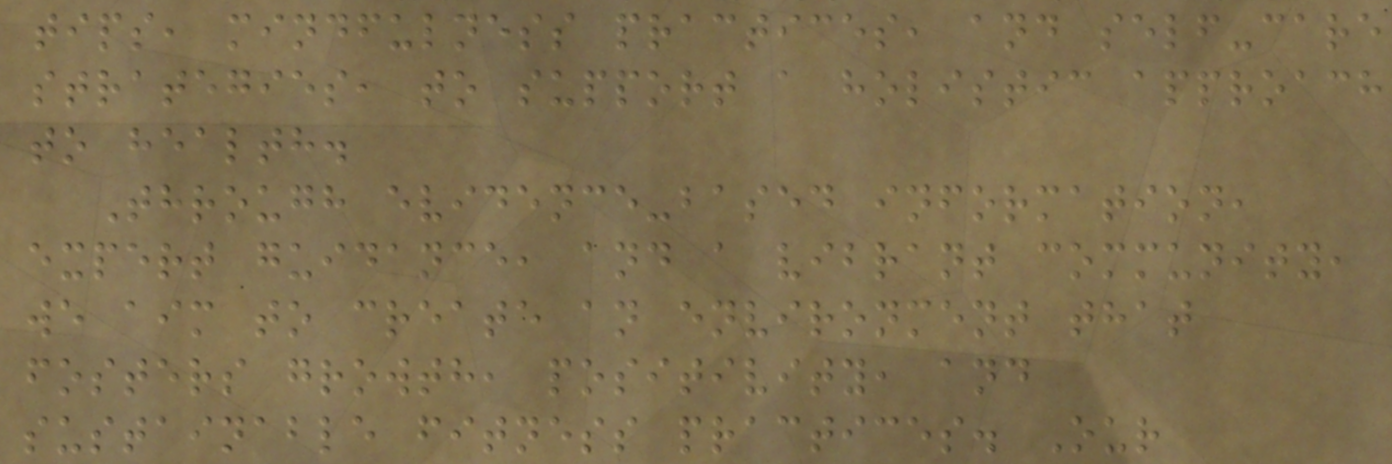tips, mindfulness practices, and self-care
strategies, to support a holistic approach
to health.
Through evidence-based information,
expert guidance, and a vibrant community,
we aim to create an environment that
fosters growth, positivity, and
sustainable fitness practices. Our
